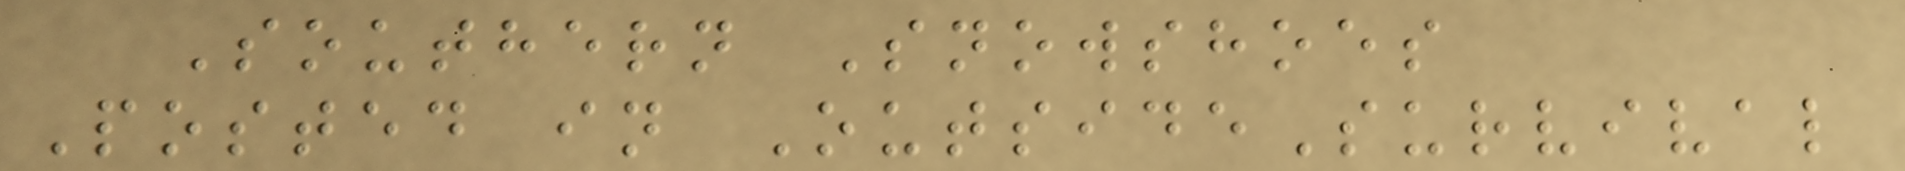Southern Snowshoes
Posted in OutsideSurvival
